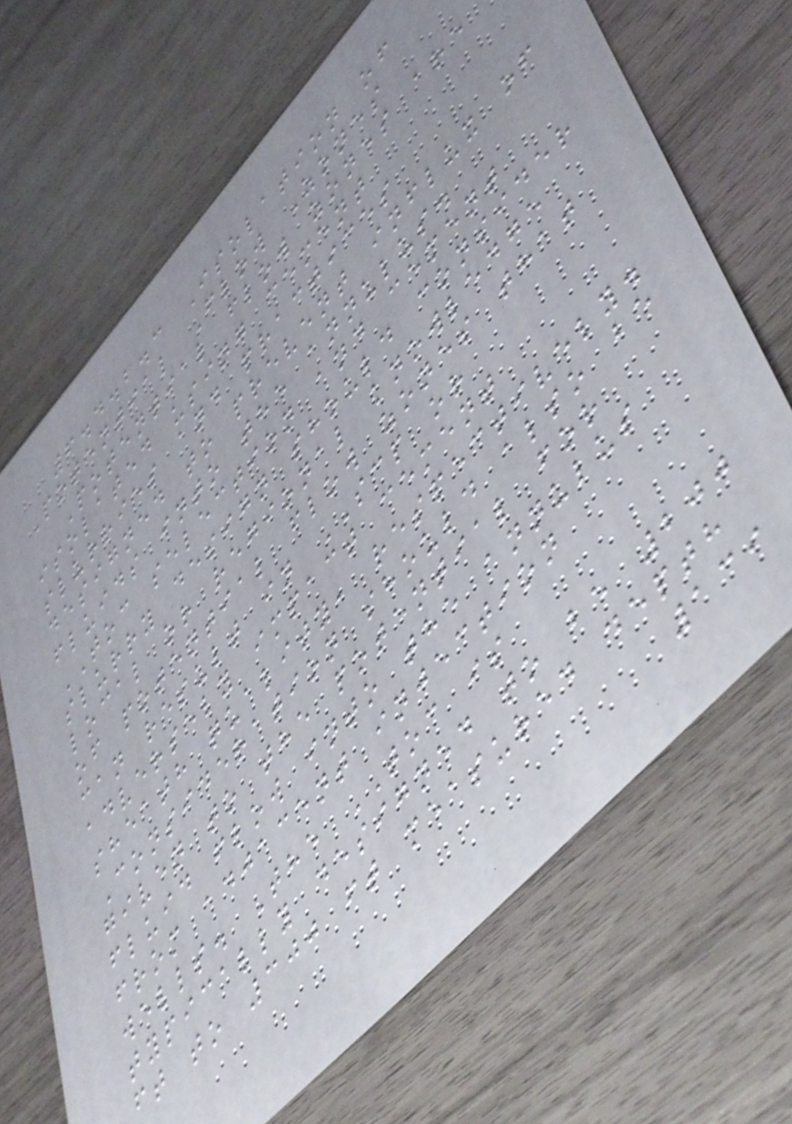6.4.2.3 Isolation of
Potential Flow Zones
Potential flow zones are
isolated using cement
slurries and practices
designed to prevent influx of
fluids into the annulus.
TOC selection and cement
slurry design should consider
local or regional knowledge
of potential flow zones that
can result in SCP or
adversely impact cement
sheath quality, respectively.
Consideration should also be
given to the potential for
fluid flow into the annulus
from adjacent injection
wells. The TOC is
typically designed to be 200
ft to 300 ft measured depth
139
